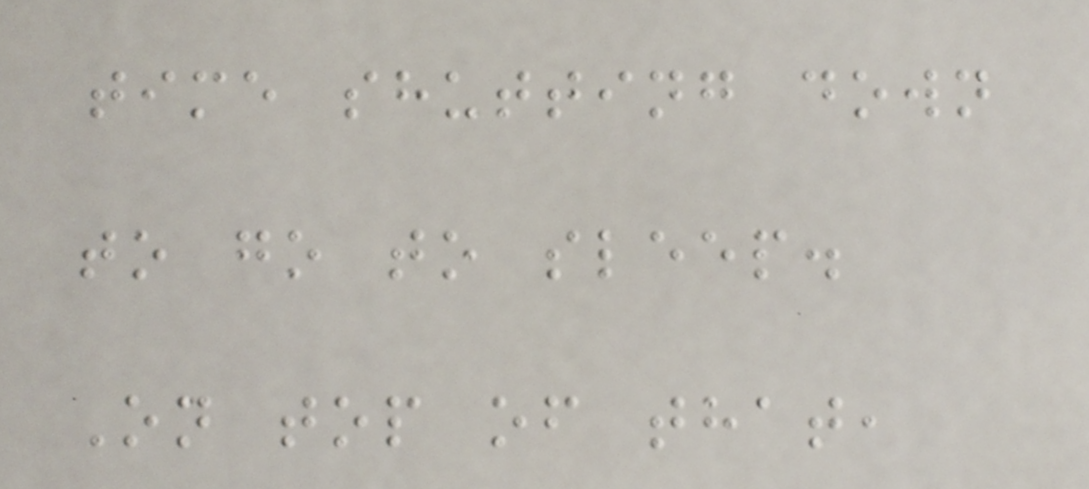time shutting down
to go to sleep.
On top of that,
